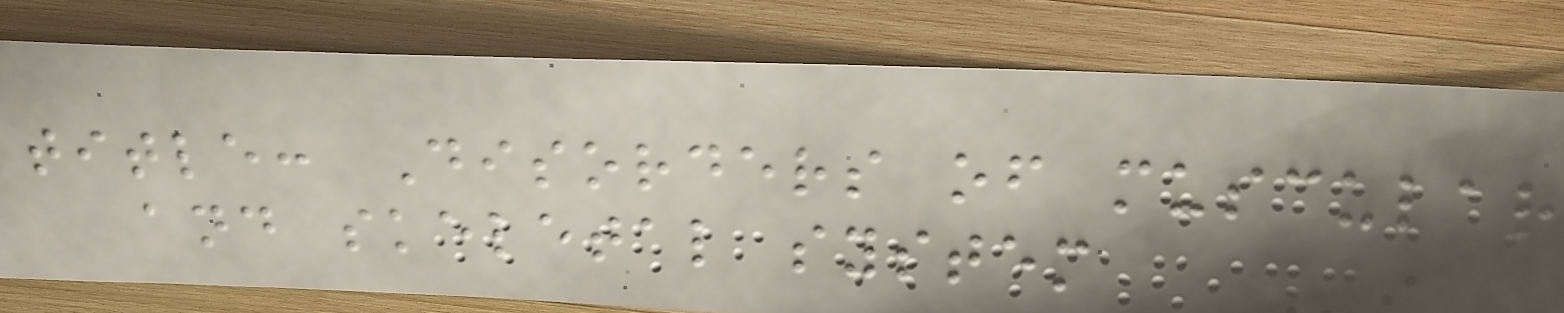title: Disorders of muscular
and skeletal system
